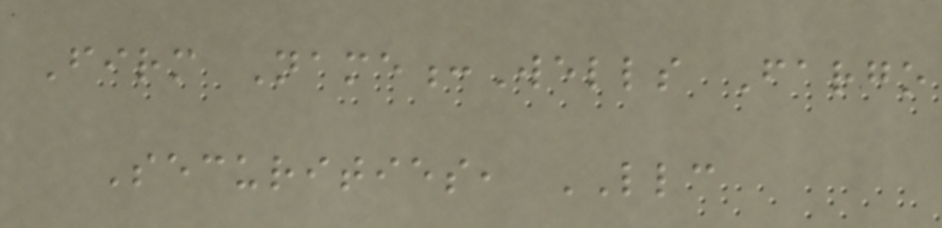Firm Name:Wells Fargo
Securities, LLC
